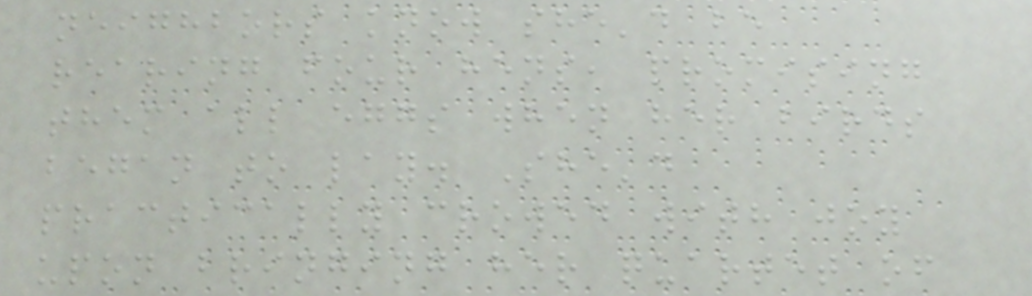neighbors know she'd be
rearing four hens, promising
them all eggs when her birds
began to lay. She'd
practically crowed with joy
upon bringing her quartet of
